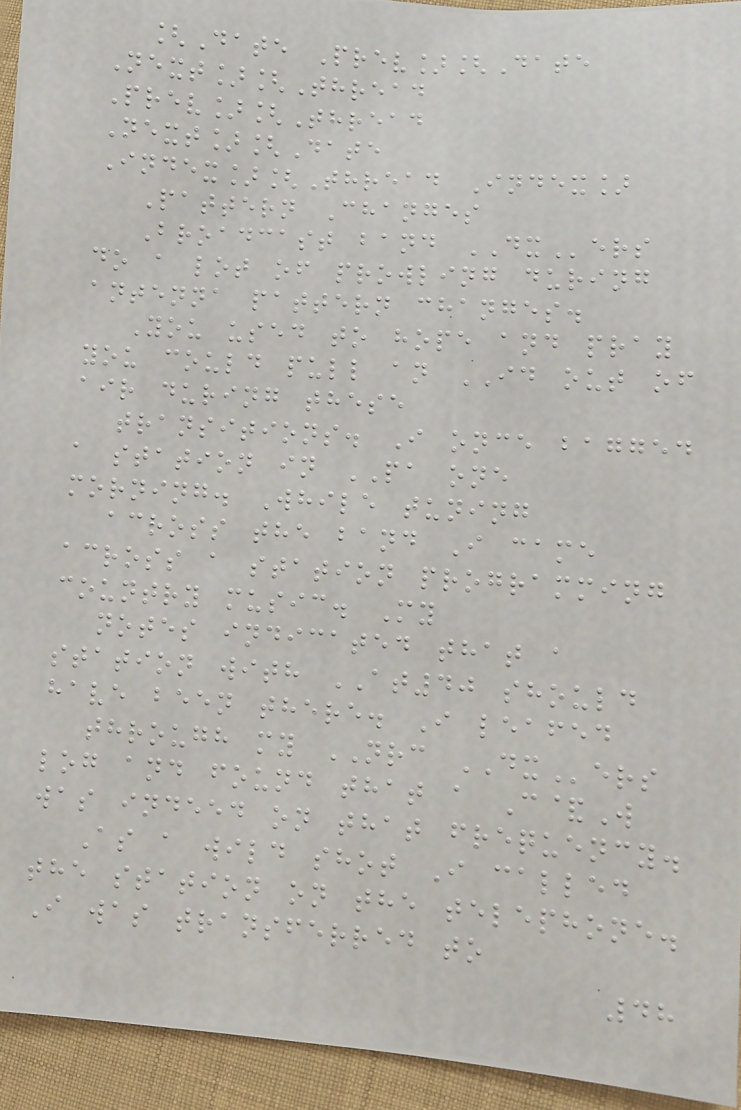[Date Prev][Date
Next][Thread
Prev][Thread
Next][Date
Index][Thread Index]
Pattern Changes
Broadcast band DXers
do a lot of prowling during
antenna pattern changes.
You used to hope and pray
you could pull an ID out of
air during these
transitions. I once bagged
a station in PA one
morning. While tuning
across the band I came
across a station programming
country music. My
notes indicated that a
station with AT40 should
have been there. I leafed
through my NRC DXers
log and found that a C&W
was indeed on that frequency.
As a wild shot I called
the station on the telephone.
I was transferred to
48
